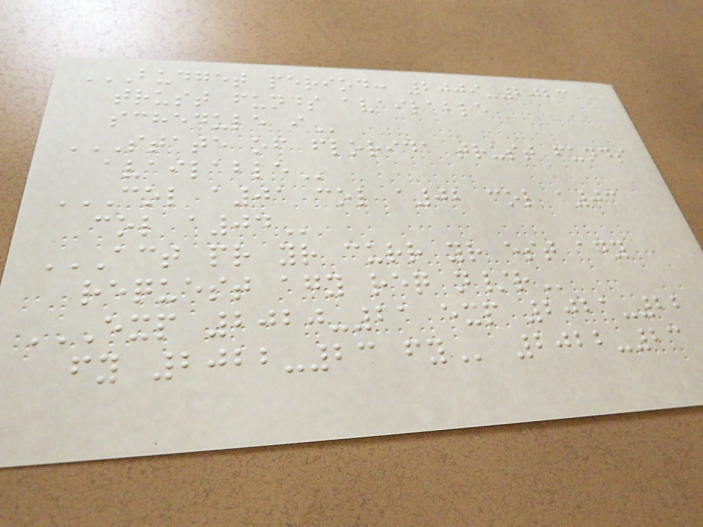BUDGET PERIOD: 2009-2023
TRUST FUNDS AVAILABLE
SCHEDULE I
STATE OF FLORIDA TRUST FUNDS
AVAILABLE
COL A01 COL A02 COL A03
COL A04
ACT PR YR CURR YR EST AGY
REQUEST AGY REQ N/R
EXP 2020-21 EXP 2021-22
FY 2022-23 FY 2022-23
